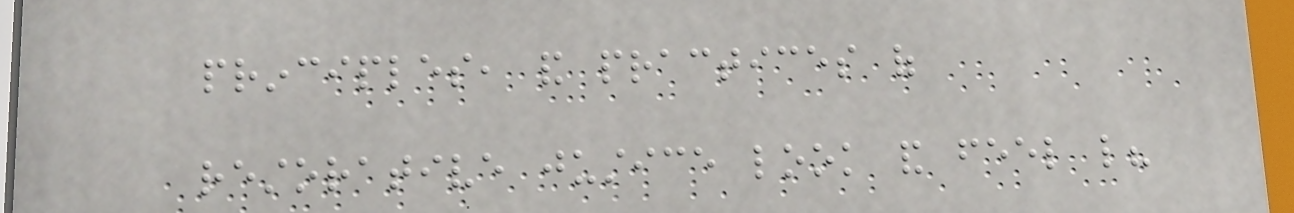principles, and practices of
restorative justice look and feel like?
